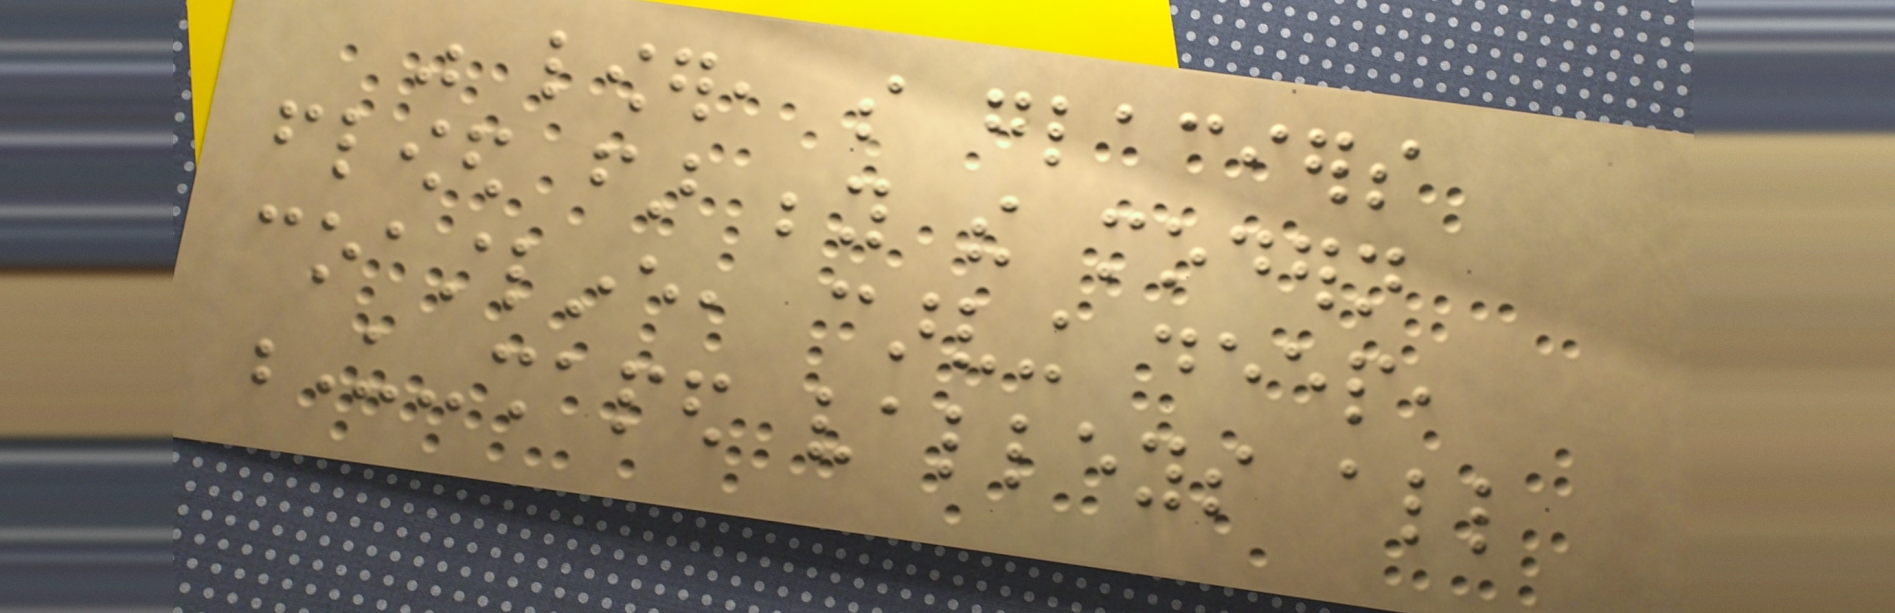was lower, so glaciers
flowed far beyond the modern
coastline, carving deep,
U-shaped valleys all
